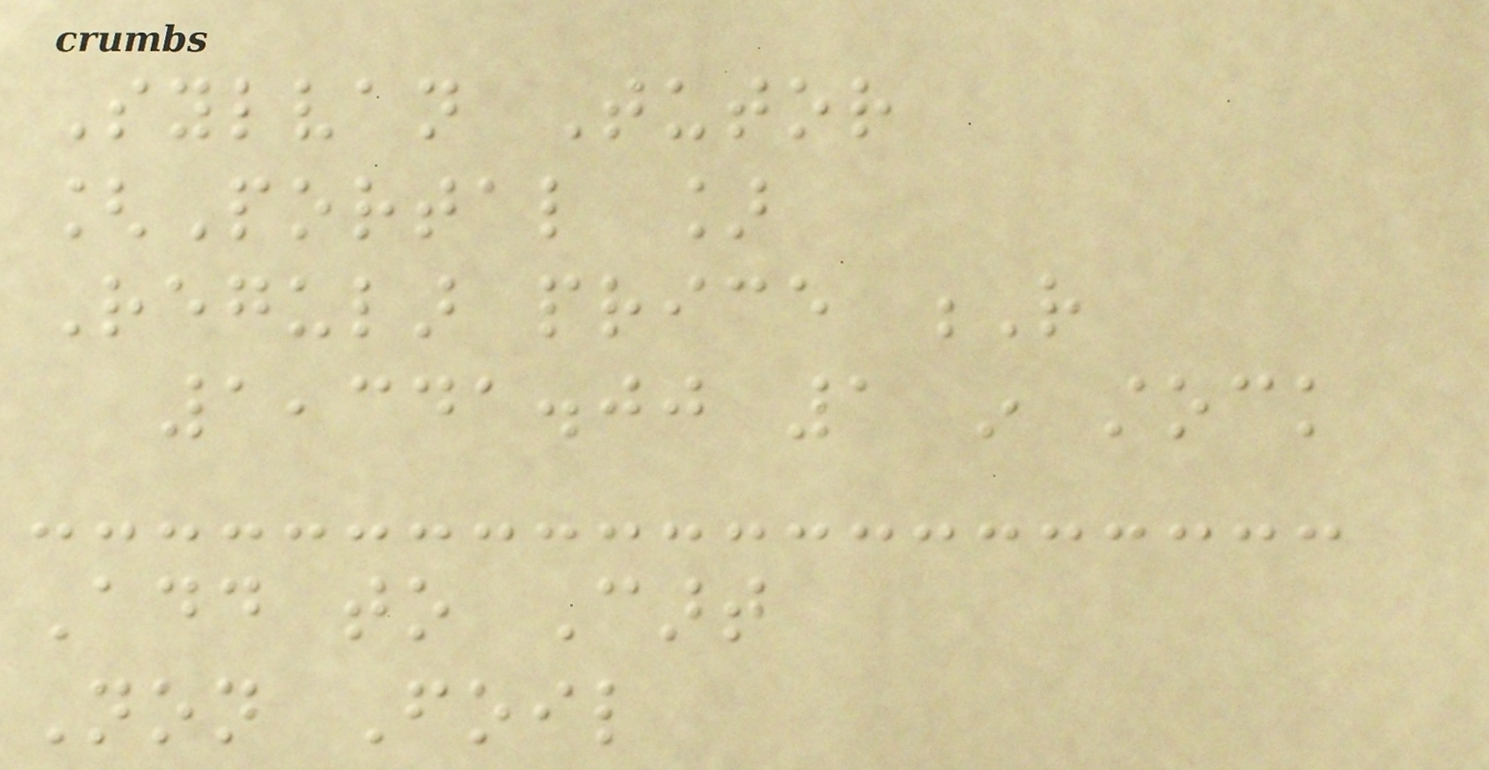Sylvan Tutor
[Portal ]
Regular price R
1,341.00 1 in stock
Add to Cart
Non Foil
